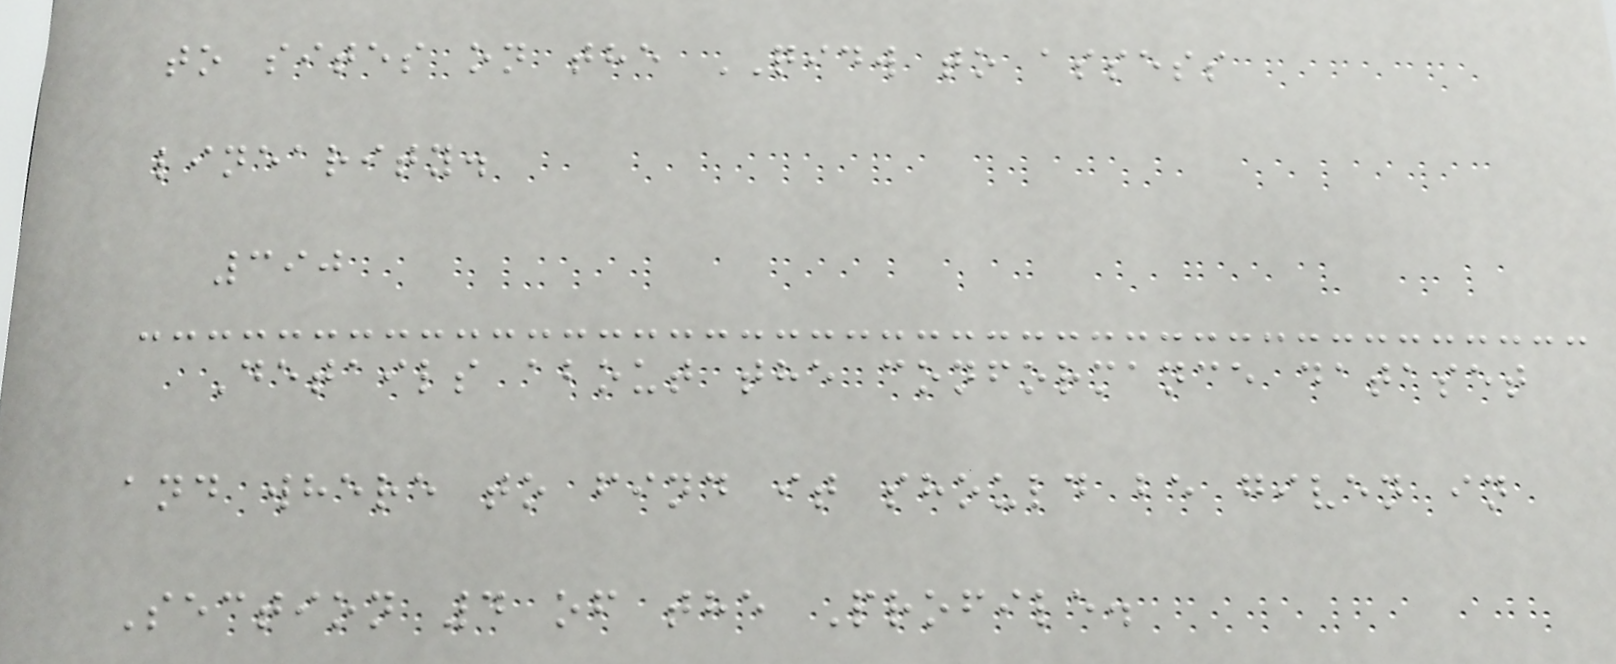to sites on the QIDW to assess
linearity.
390
Details about the conformance dataset
and where to find it should be given in
Section 4 of the Profile.
